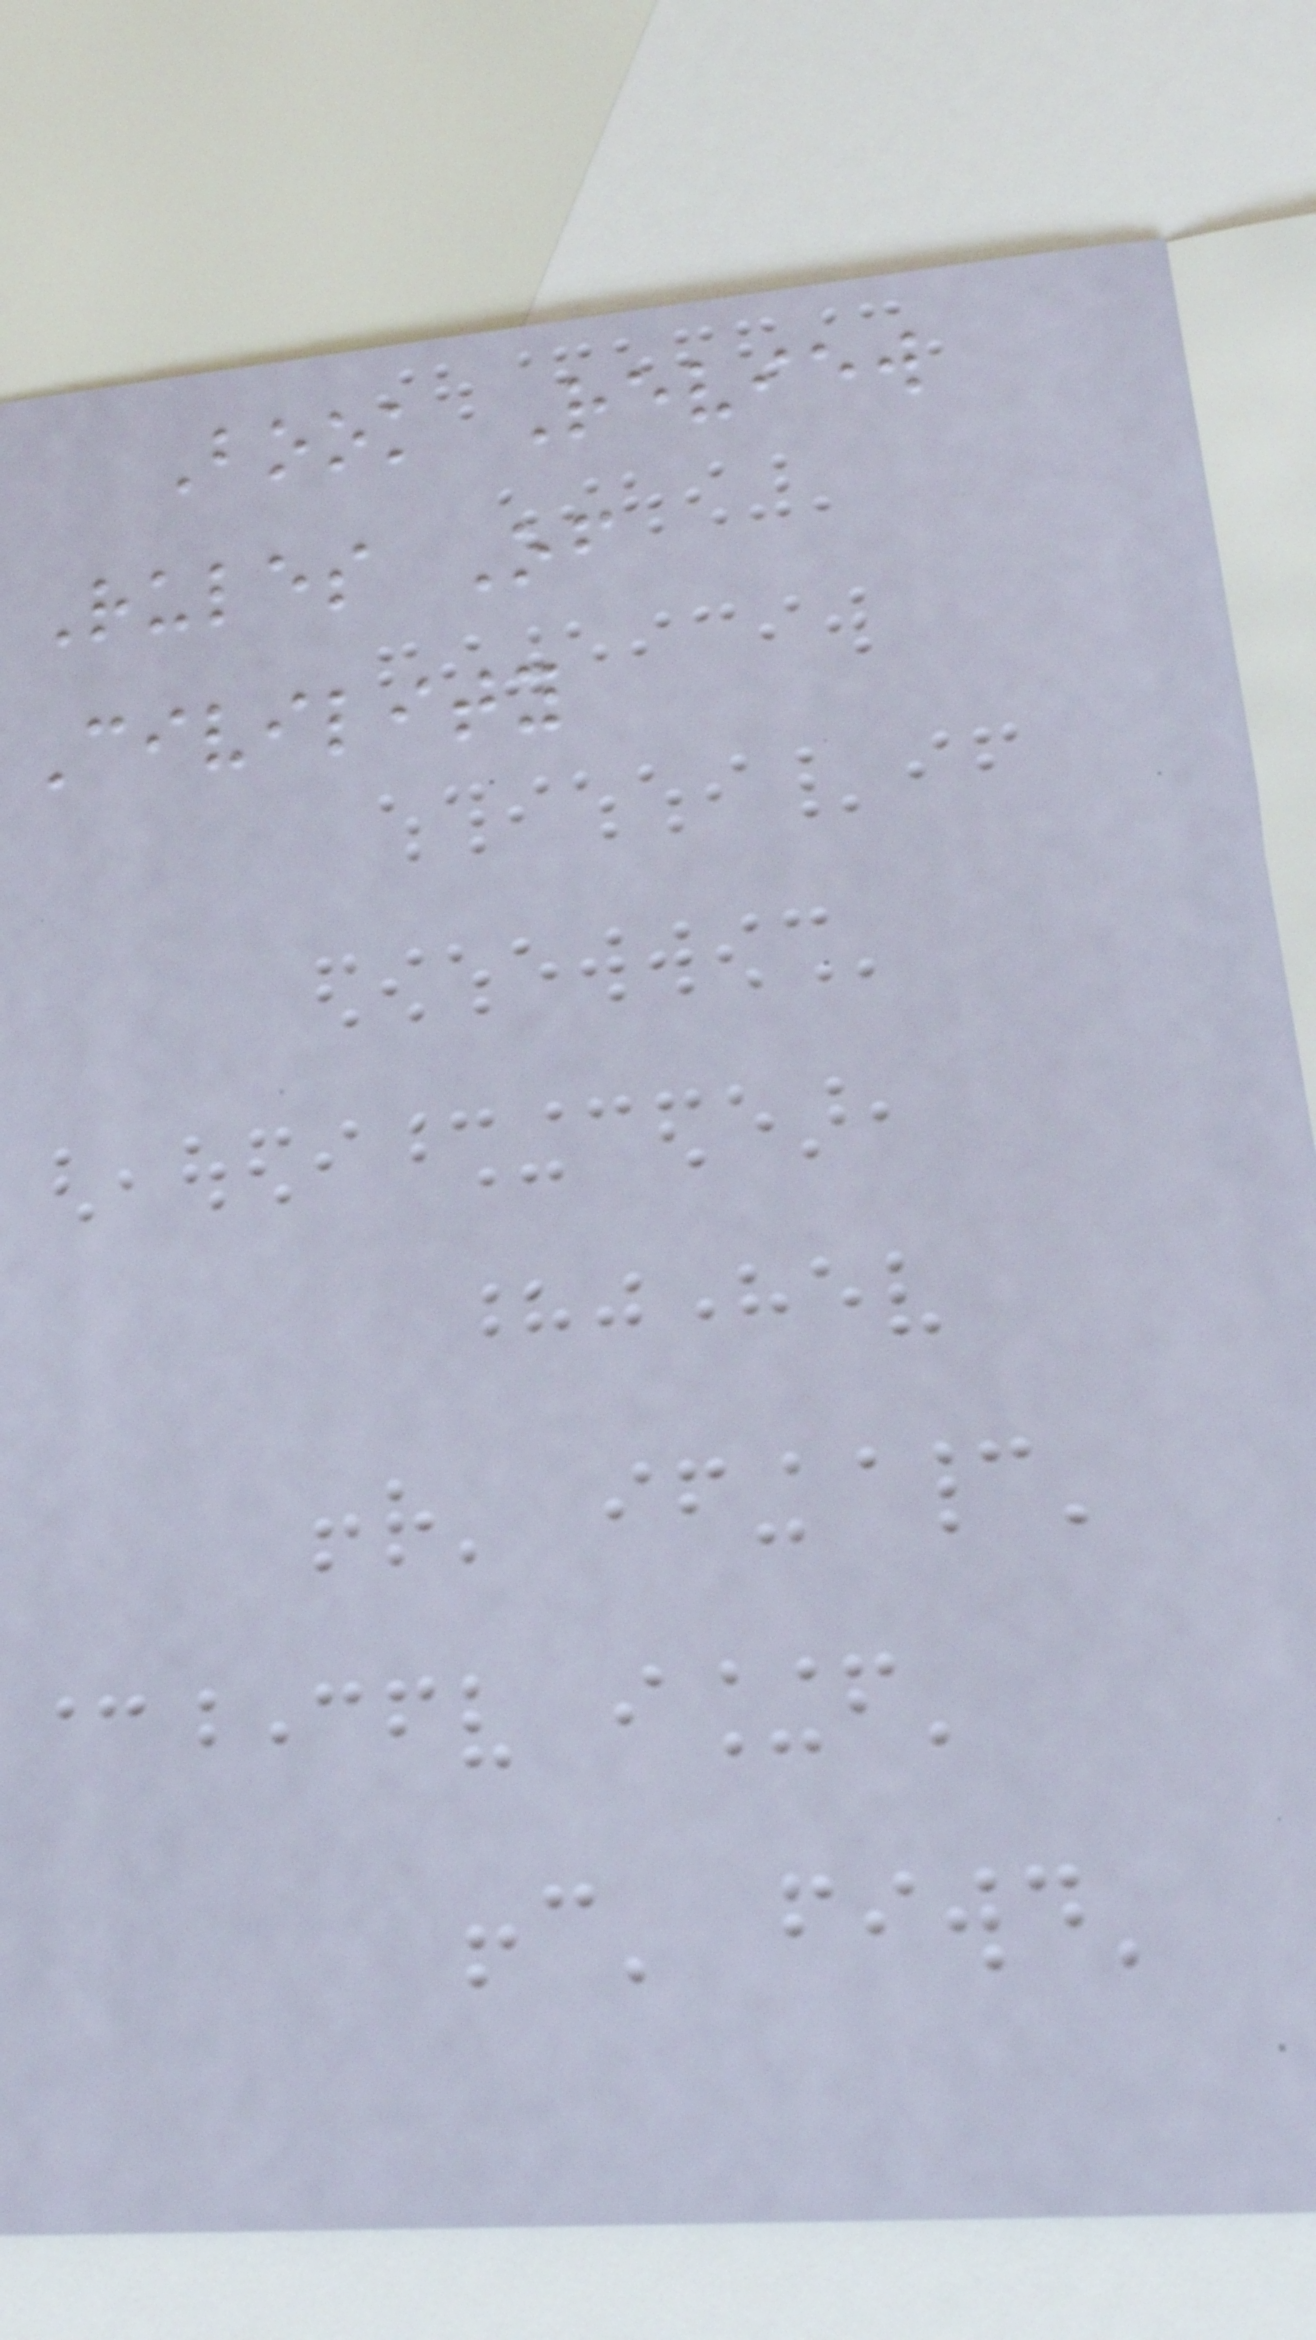Book Review
Rules Of
Civility
